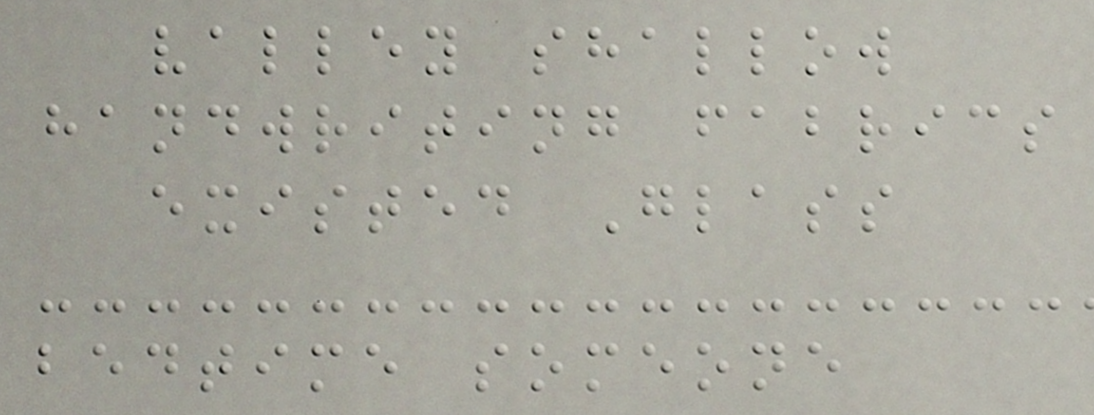valley shallow
handwriting fabrics
existed Glass
bedtime someone
